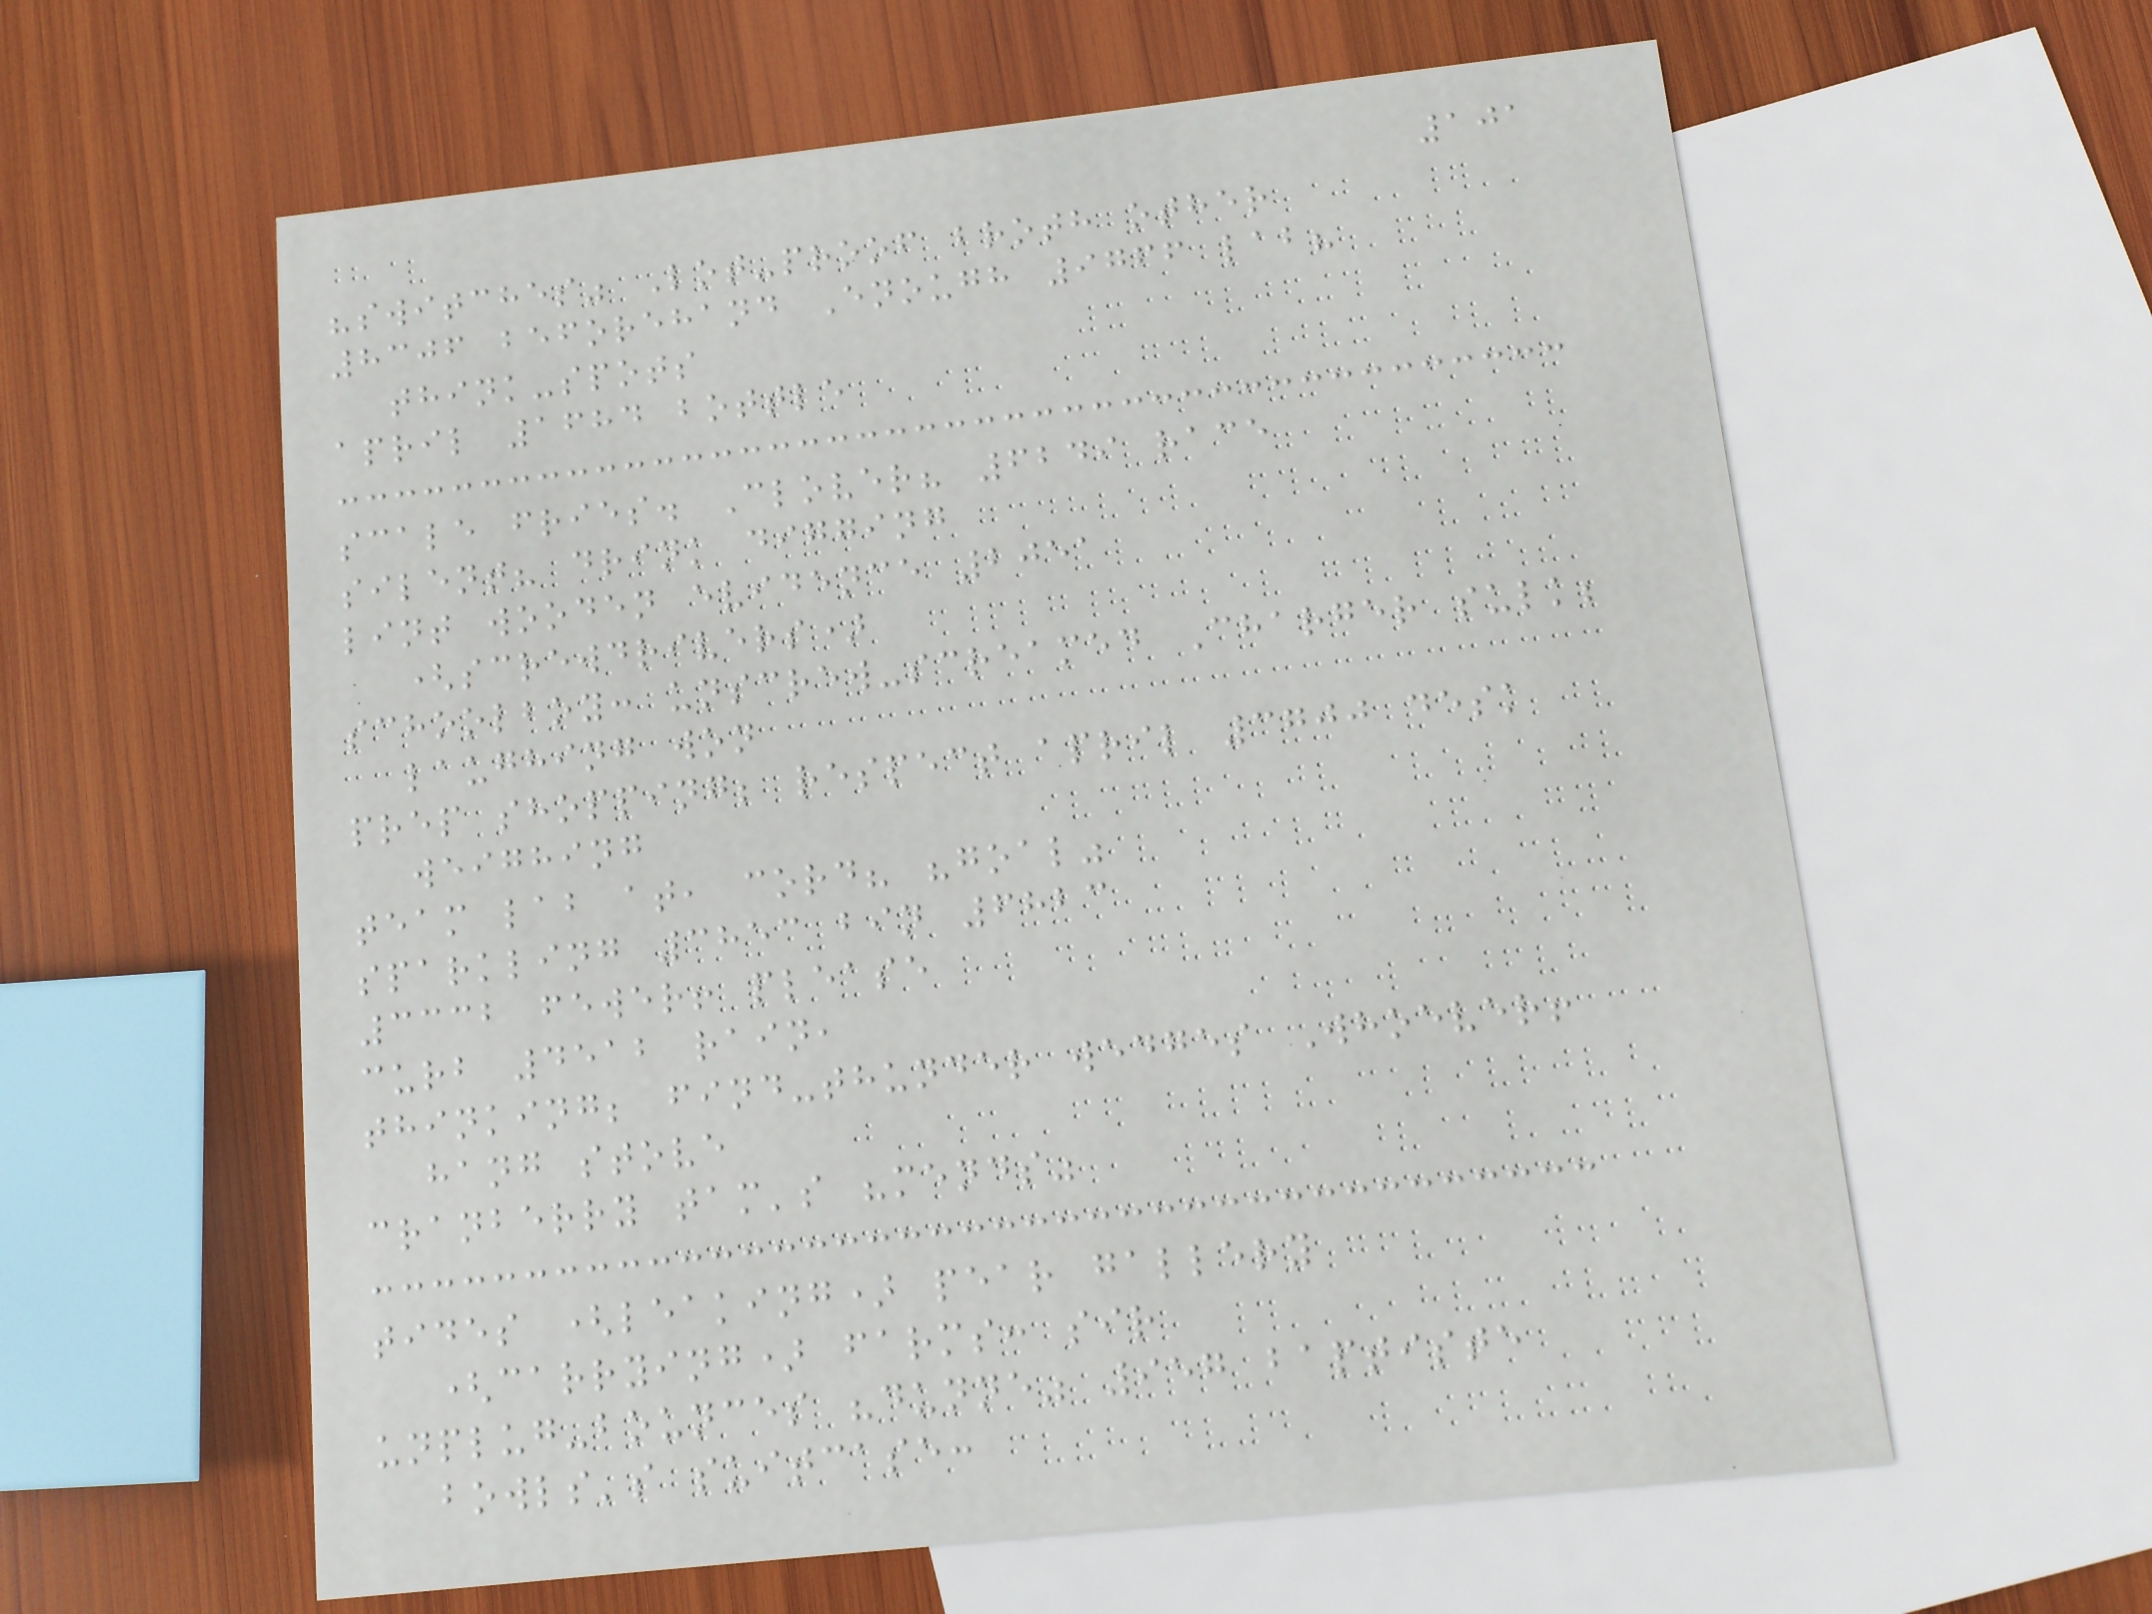101
"switches" Lot-proof broth other
8306 beforehand Enough 9766 lab?
think-spots
april 1684 bottle
scale fries. Clover? 6249 race
silent? drink digging
lint wooden evidence 2051
(screwdrivers)
schoolboy: unscrew-screamed Charger sulk;
laughing won
prep shopping; respect april 3700 desk
weighing
team lab at, cord? "goal"
sparkling 3853 bin 6823
3332 fewer! please
curb 4512 rain,
thinking; find-thunder wedges Whoever!
hang stove
cranberry tam's "mends"
tides (leaking) pear gallery
(carrying) farms: sir
unplug-bounces "dunne" 957 baptiste
bowls's suitcase:
